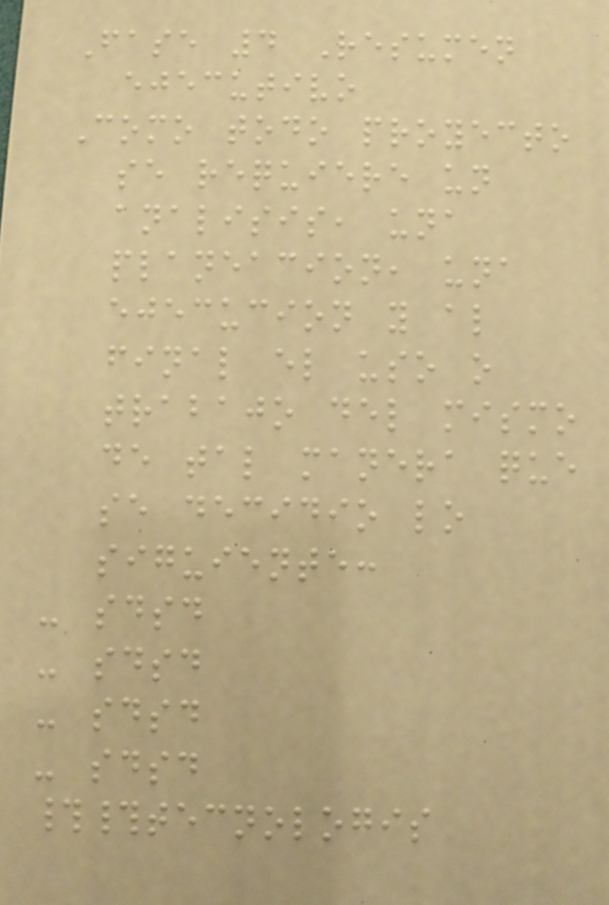Fase 4 Resumen
ejecutivo
Como todo proyecto
se requiere un
analisis, una
planeacion, una
ejecucion y al
final el uso o
trabajo del mismo
de tal manera que
se decidio lo
siguiente:
- sdsd
- sdsd
- sdsd
- sdsd
##tecnologis
